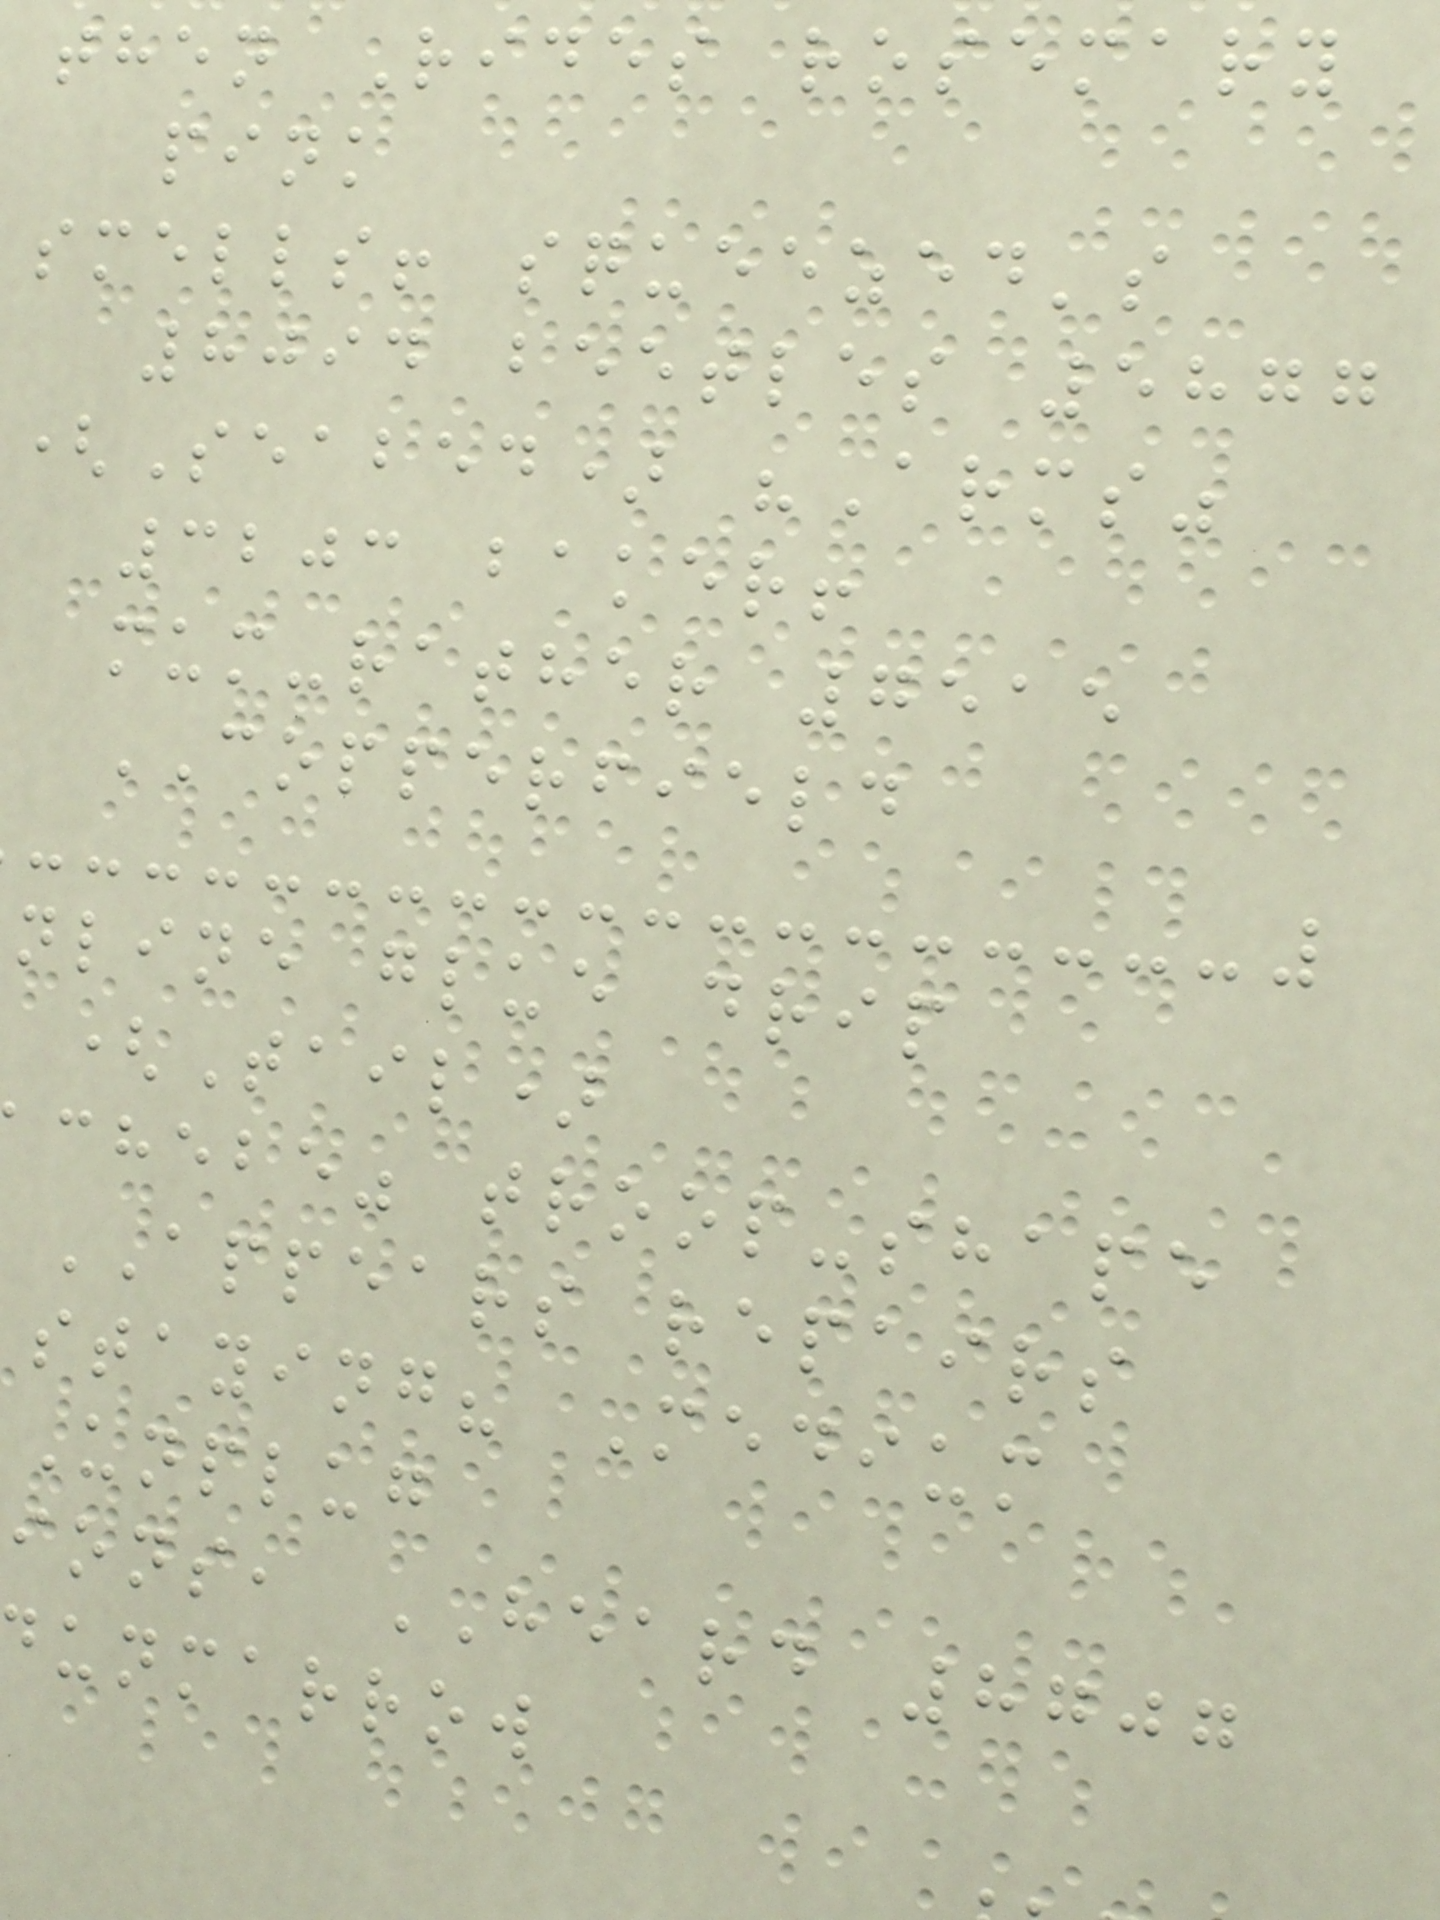then Rides rosemary
pink
smells! squeezed's
8094 beetles 5877
(Seabed) "Arms"
3203 baker!
mum-rather 7515
COPPERFIELD
nline glue drip
(Tail)
chebe" troop-shape
APPEARS repairs
staying? Medium
Unplug
ions, HEARD 8707
unmarrow
